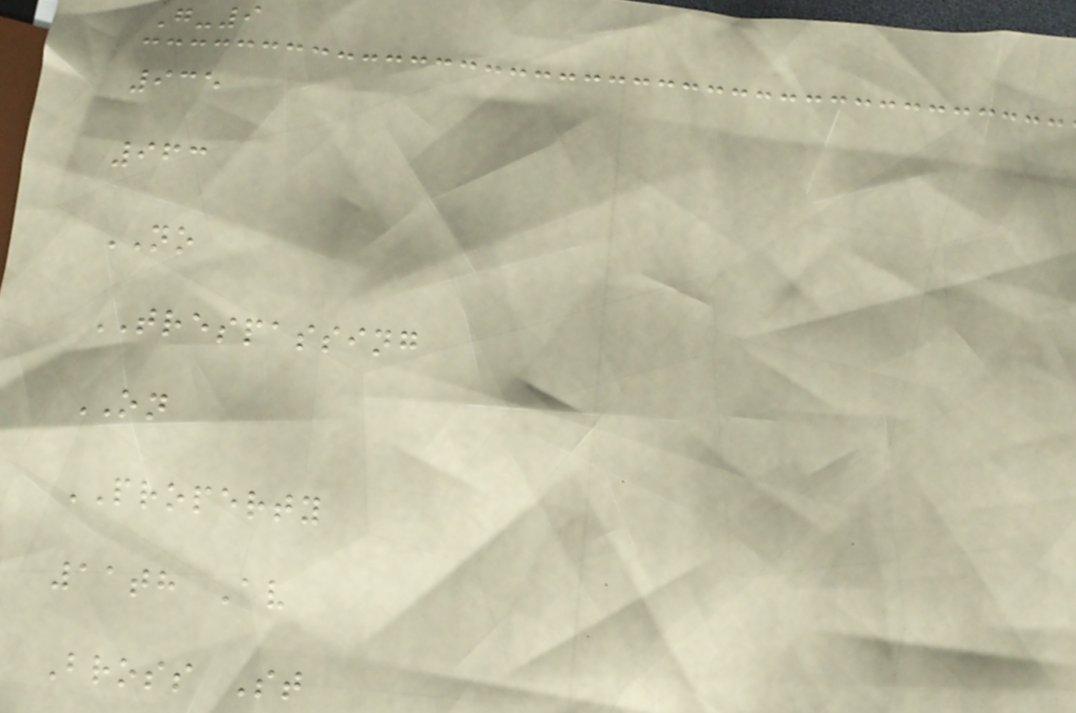G-9
935
963
NO
TRESPASSING
ON
PROPERTY
11th Av
Bross St
